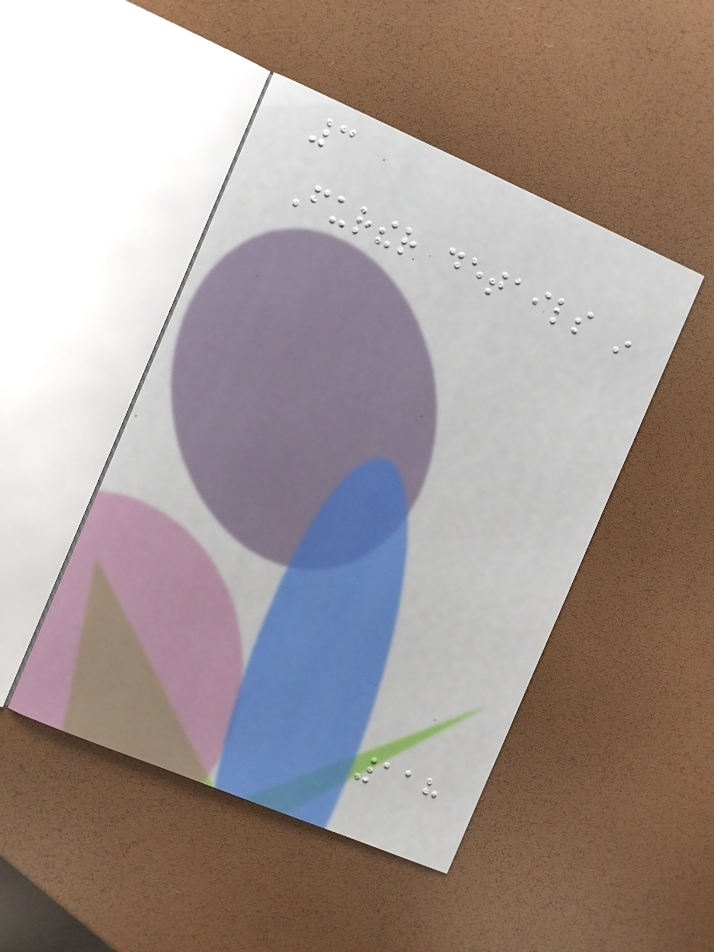3
Further details in
118
